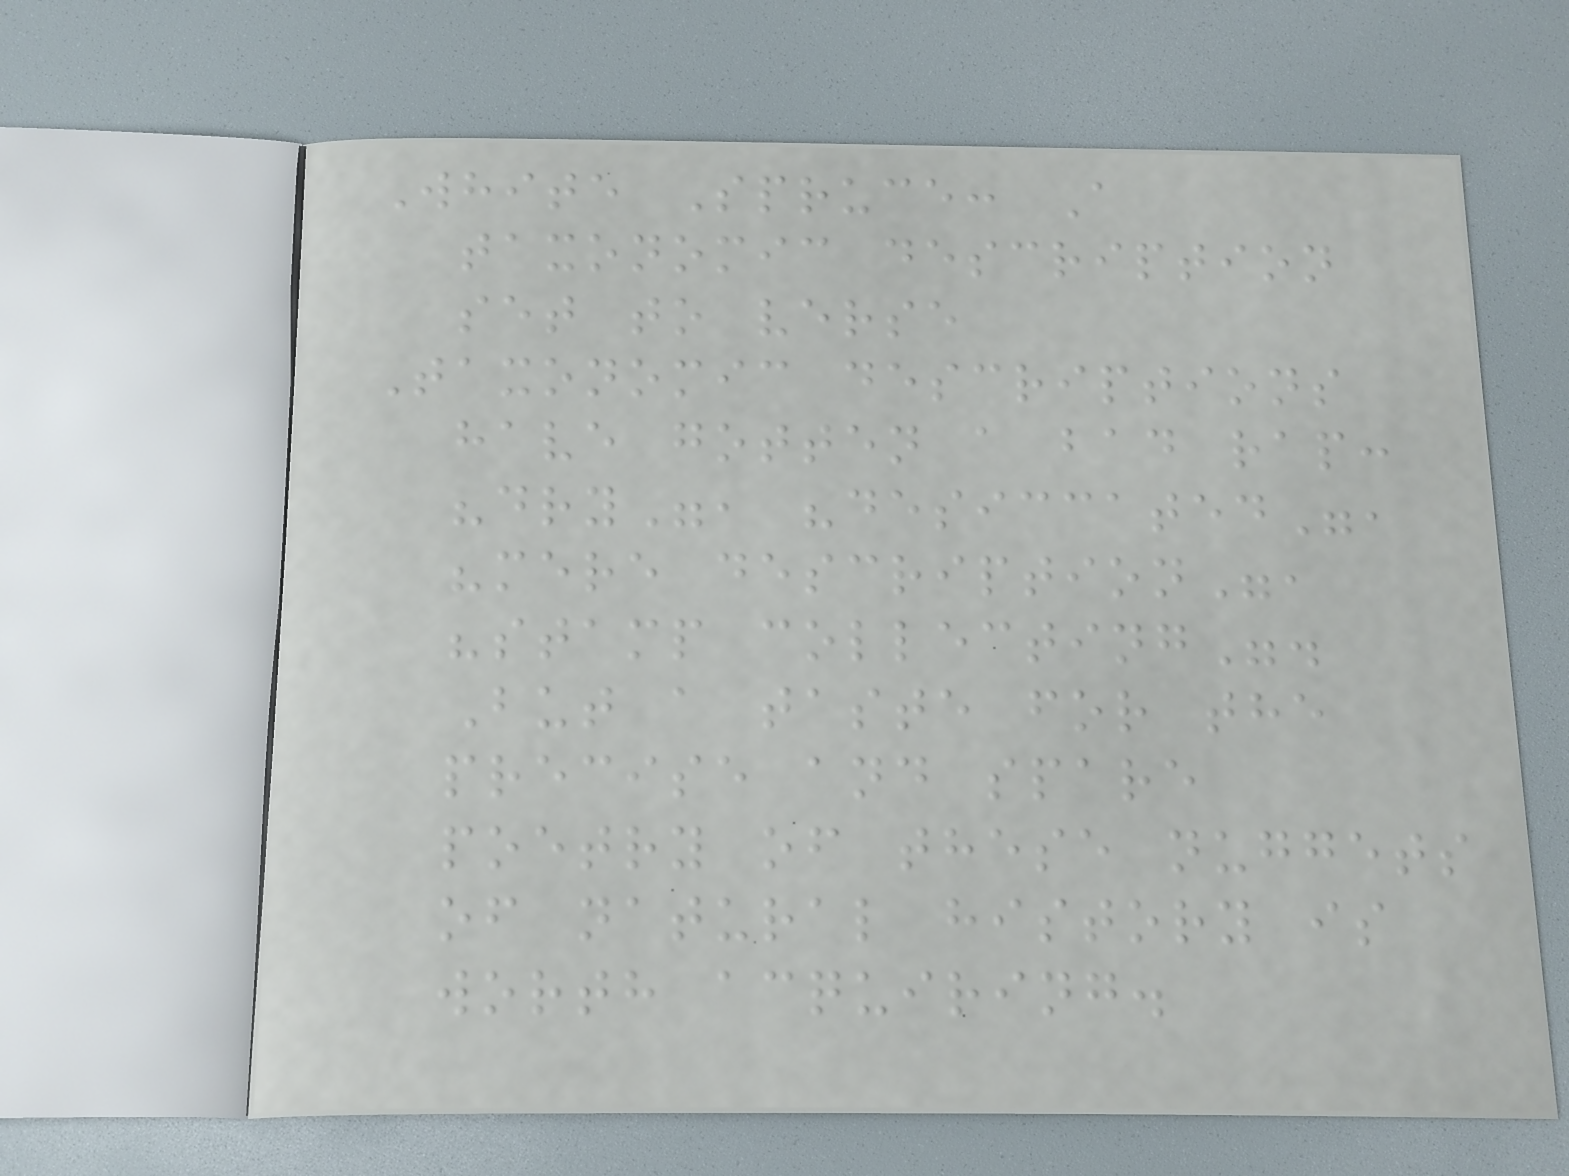White Spruce: A
taxonomic description
set to verse
Taxonomic descriptions
have gotten a bad rap:
"dry", "desiccated",
"mere description",
"stamp collecting".
But a taste for the
precise and spare
poetry of these nuggets
of natural history is
worth acquiring.
